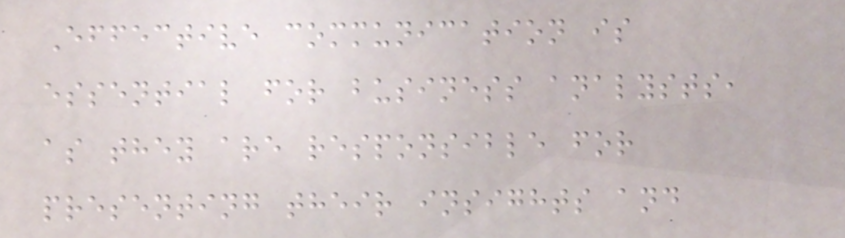Effective communication is
essential for business analysts,
as they are responsible for
presenting their insights and
